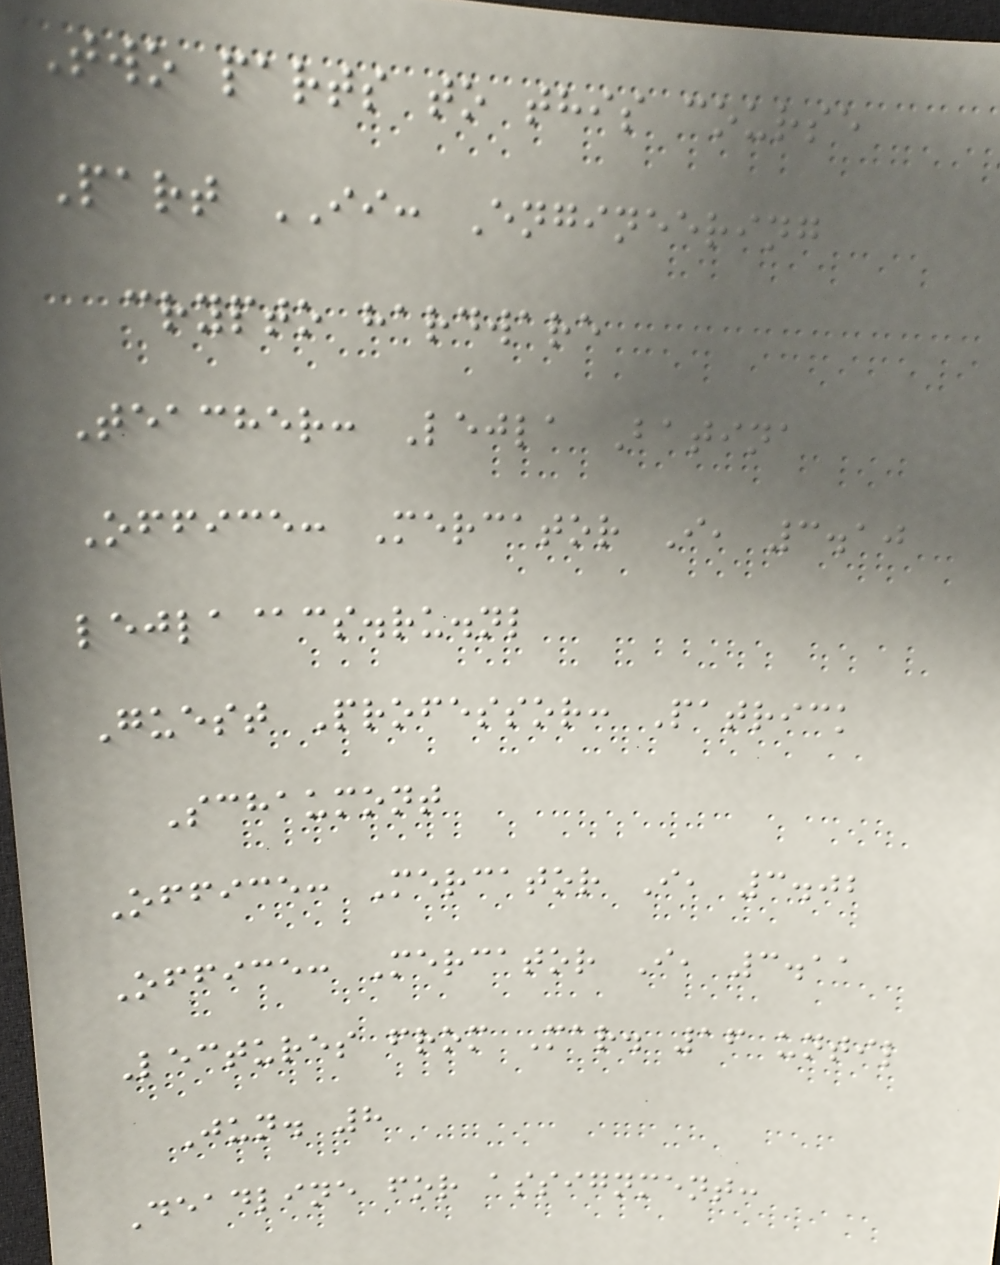Two parts to this course
Part II: Engineering
crypto hardware
Teacher: Lejla Batina
Office: Mercator I, 3.10
lejla@cs.ru.nl
Guest Professor: Patrick
Schaumont
Office: Mercator I, 3.02
Office: Mercator I, 3.11
Lectures from Mar. 16 until
Jun. 8
Deadline for assignment:
